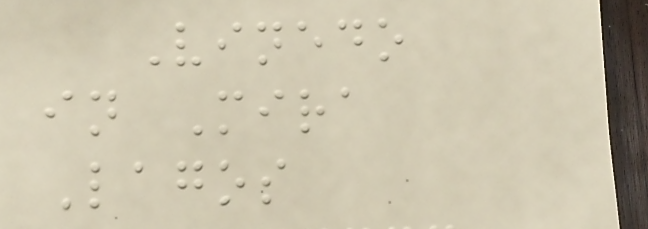Vinedo
in Mira
Lagos
